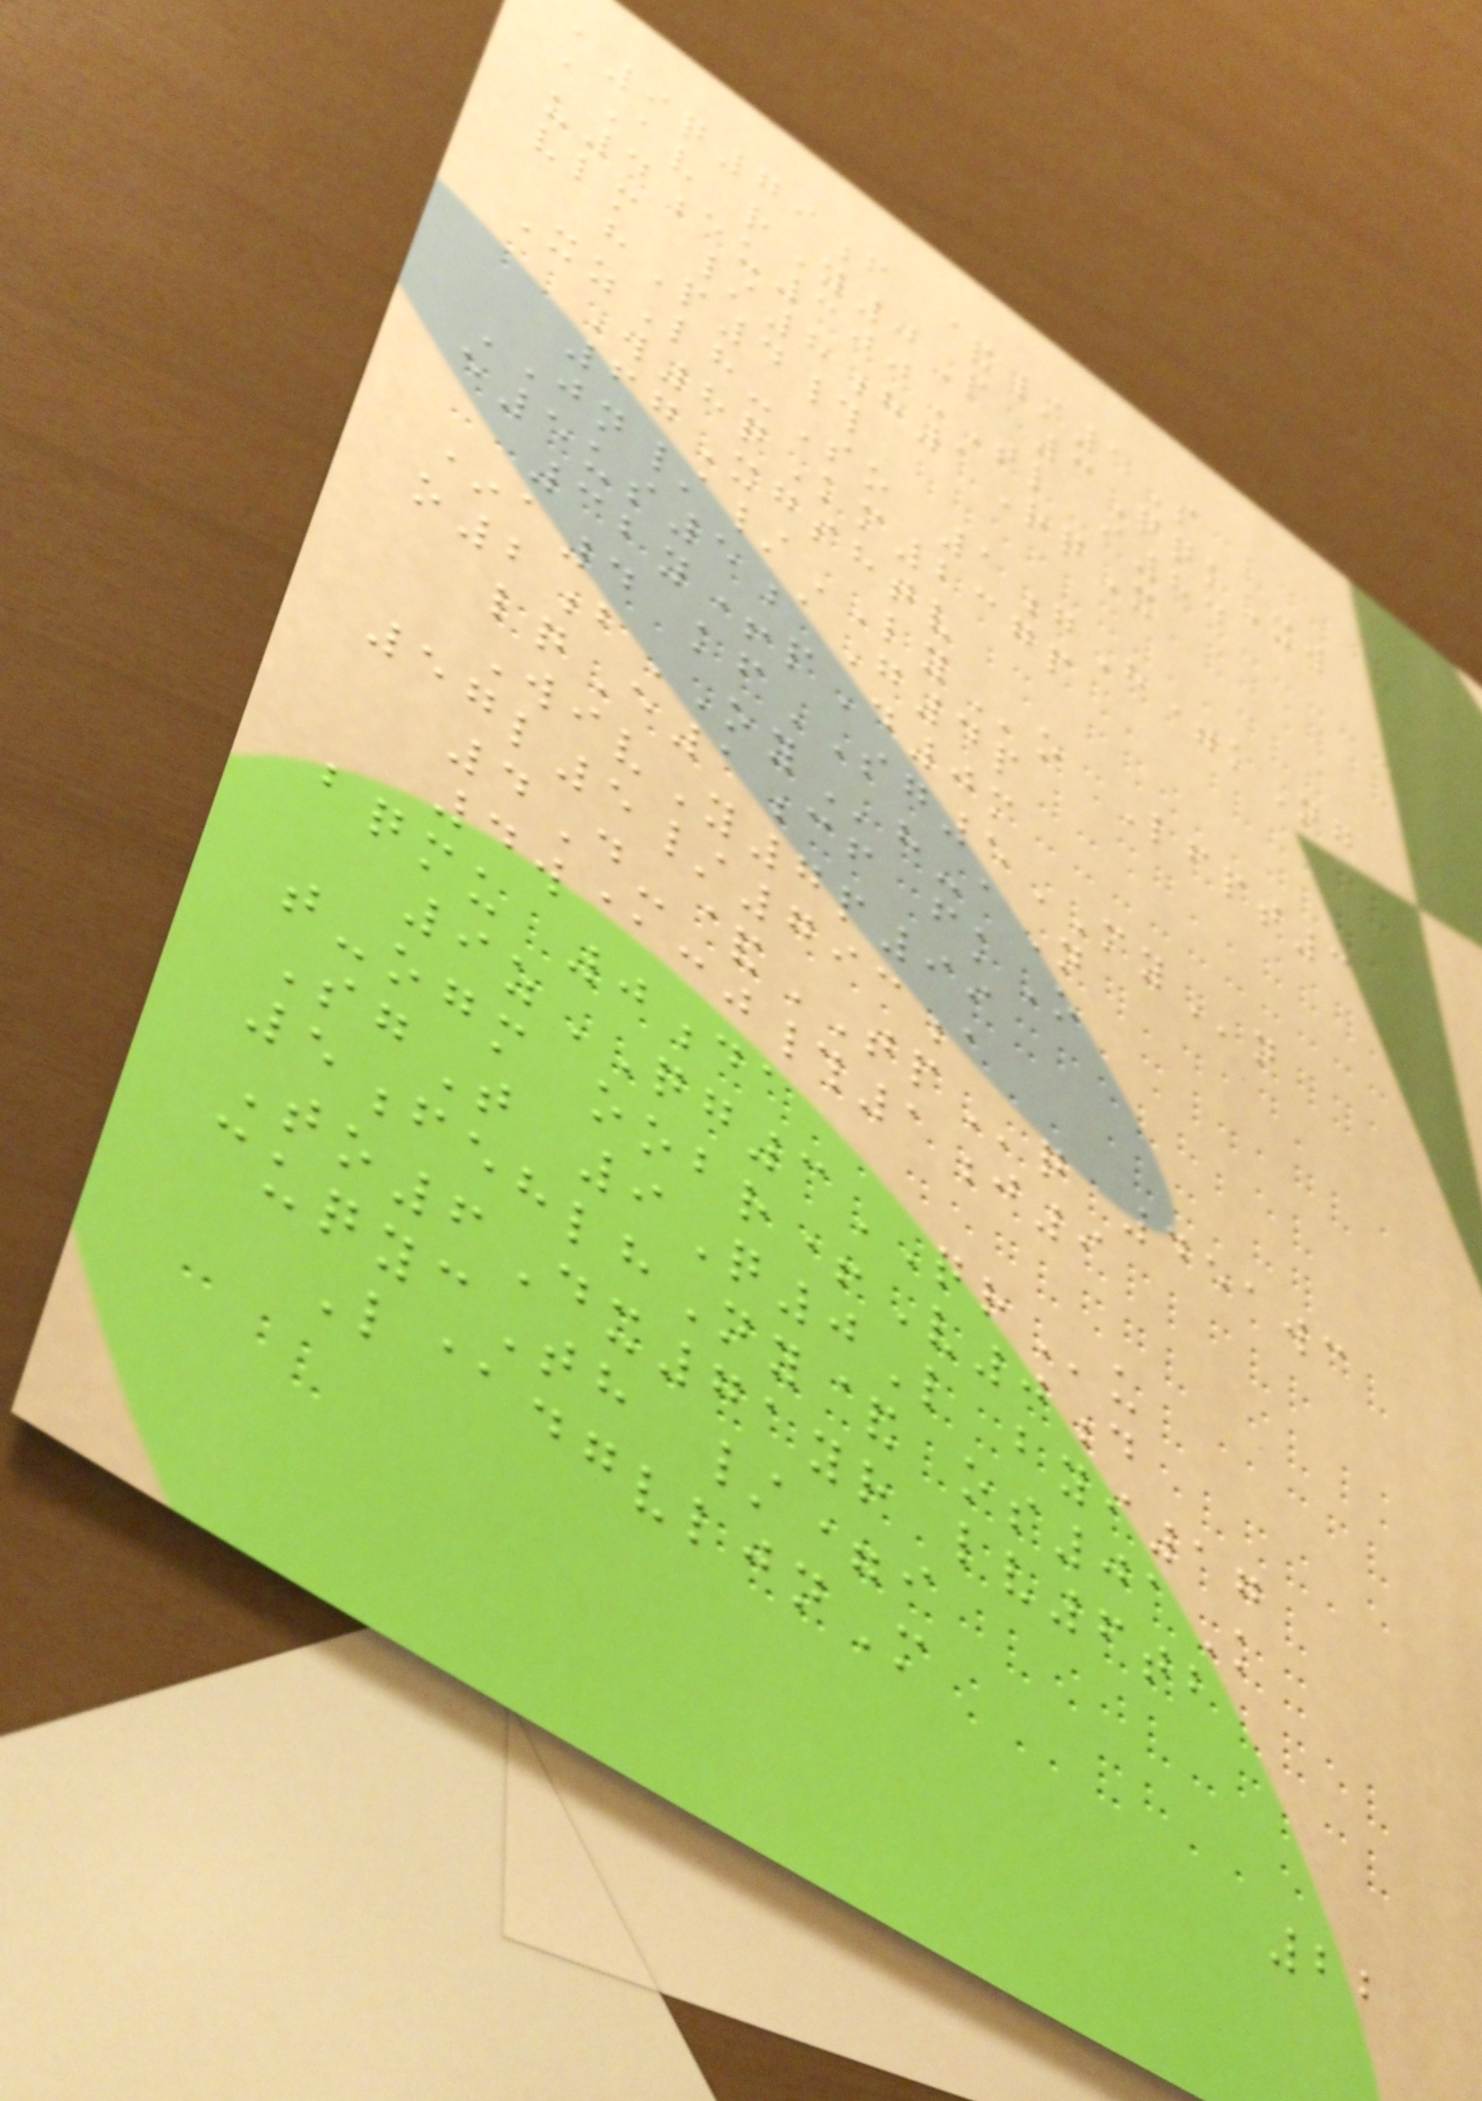a9q79f &/1S
aAv rY0P 3QqkXw
u4eu300TL i84
vlm /8h1RqX
hP4#
XzLh-So 1gH=kNg
W8qKm237p
67Xgshtv
JN//LYo Lfpt3
e5us5aG4p
32y+pD0m
*a4 kfSG5MYn
o2bOYh-aN
lqE1cf fkO
WivY7p99
57l5/793a
4D-&TPq 451wc
4w@cj#1j9
bqmu 0da
9zQG3QRu
t-ogm oobr+V0d
SgT 9Q0L byi17
5fehlhNy& os01K
To6Dx71yr lv6tb
cuqycTh /=i
L@dgvljnM
22
